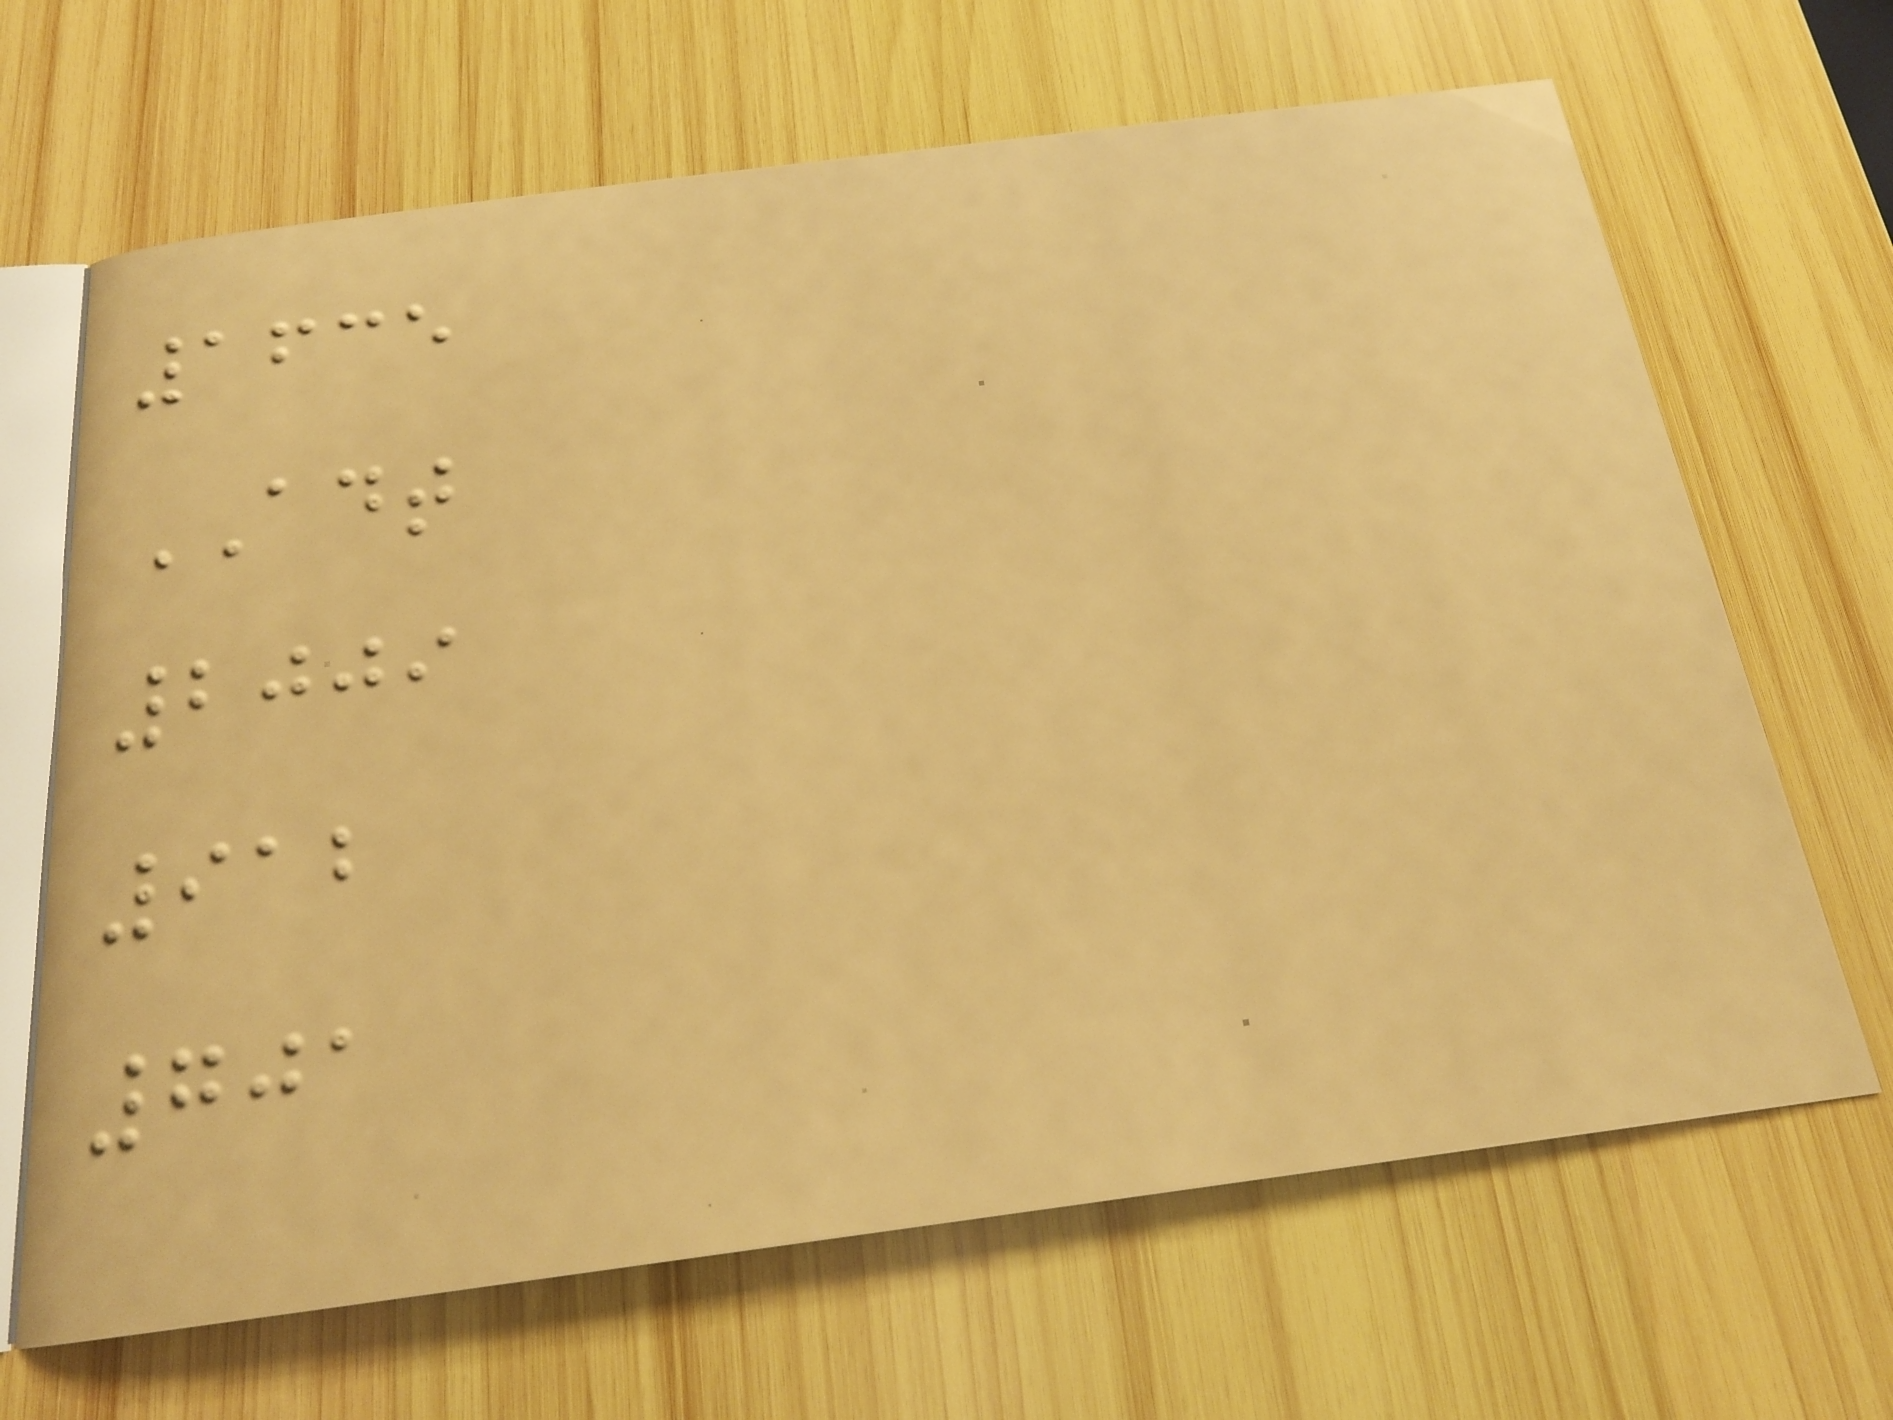1635
ADT
2009
912
701
